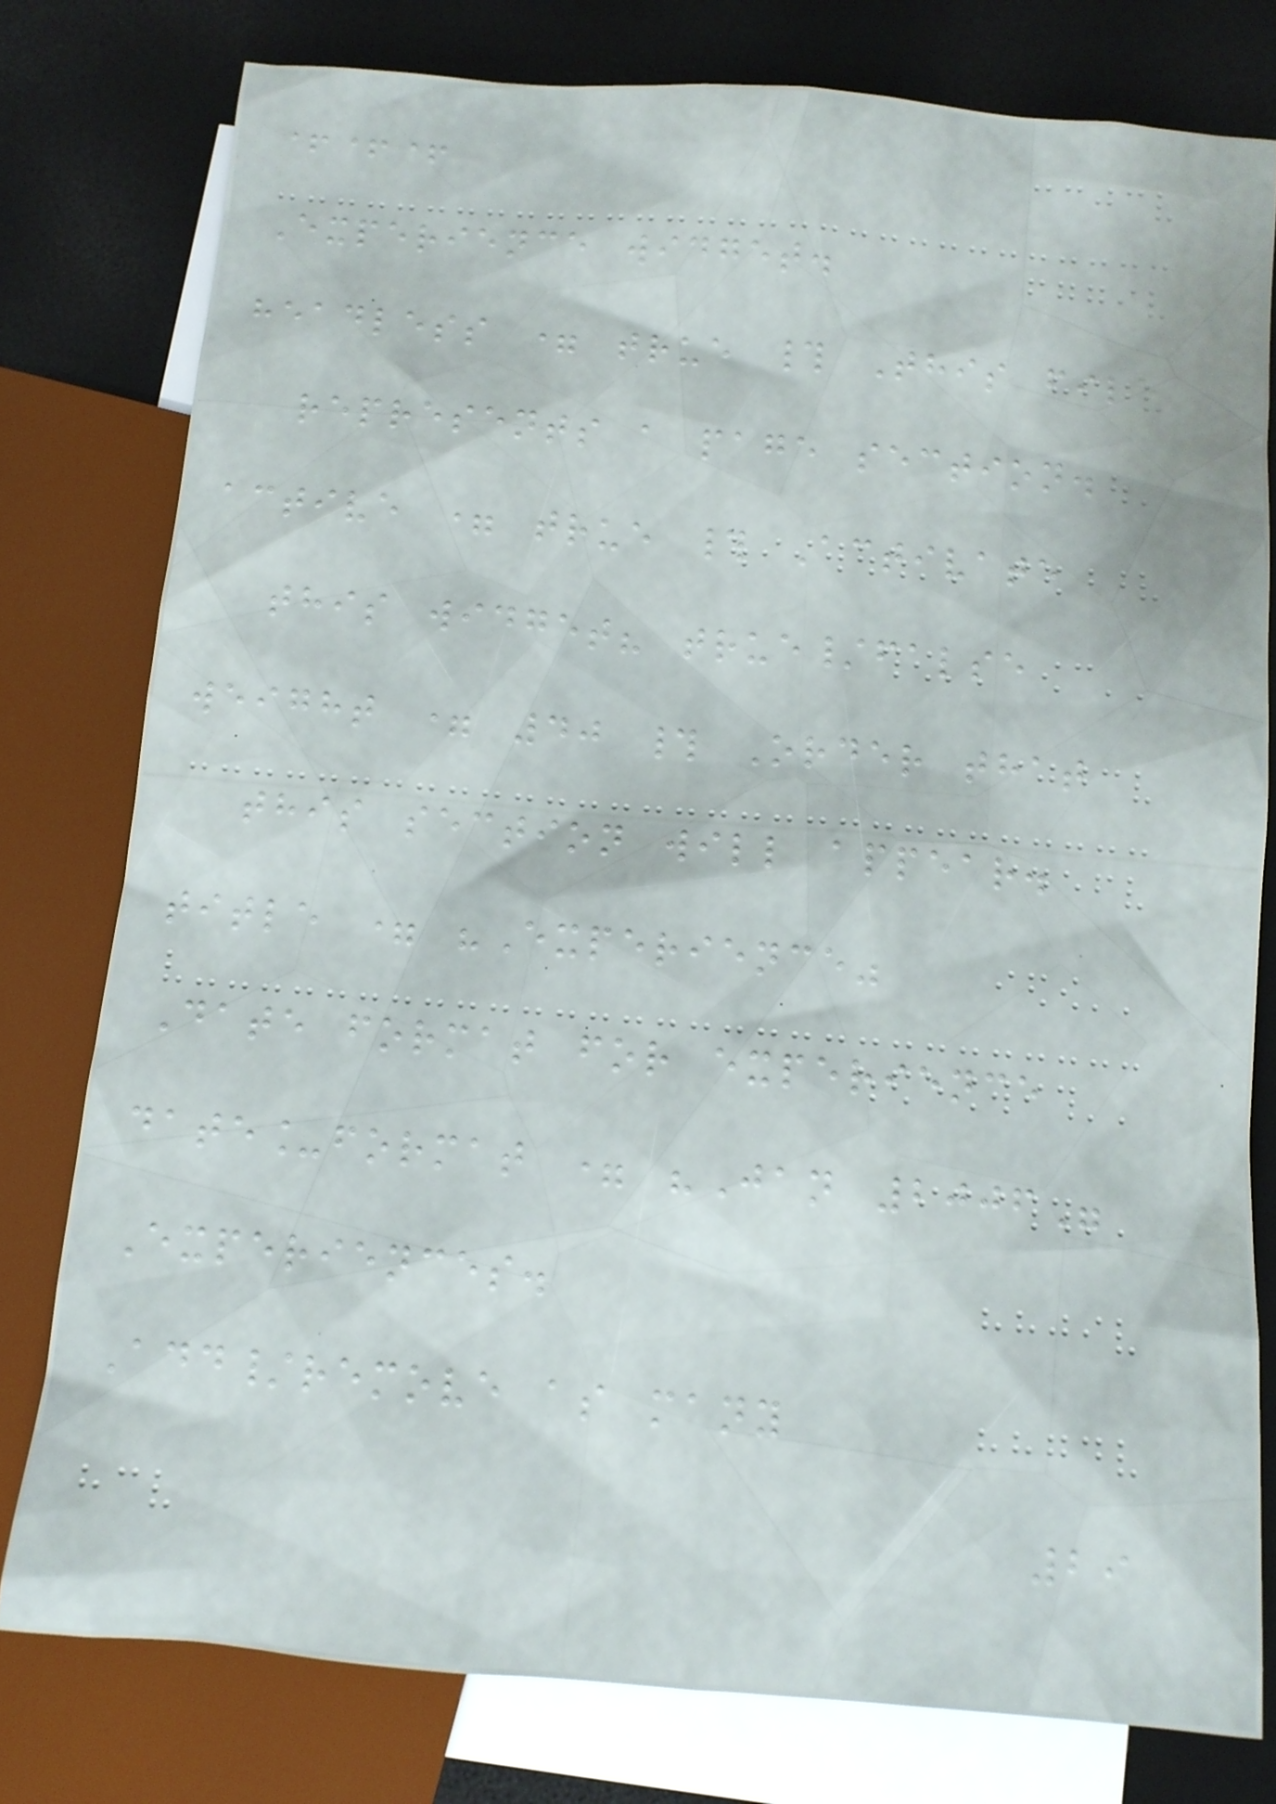+++
Experience widget.
headless = true # This file
represents a page section.
active = true # Activate
this widget? true/false
weight = 40 # Order that
this section will appear.
title = "Experience"
Date format for experience
date_format = "Jan 2006"
Experiences.
Add/remove as many
29
